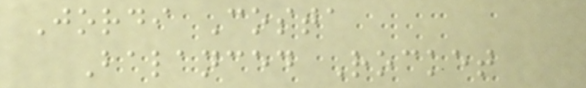Jordi Costa
Balanced Rocket
